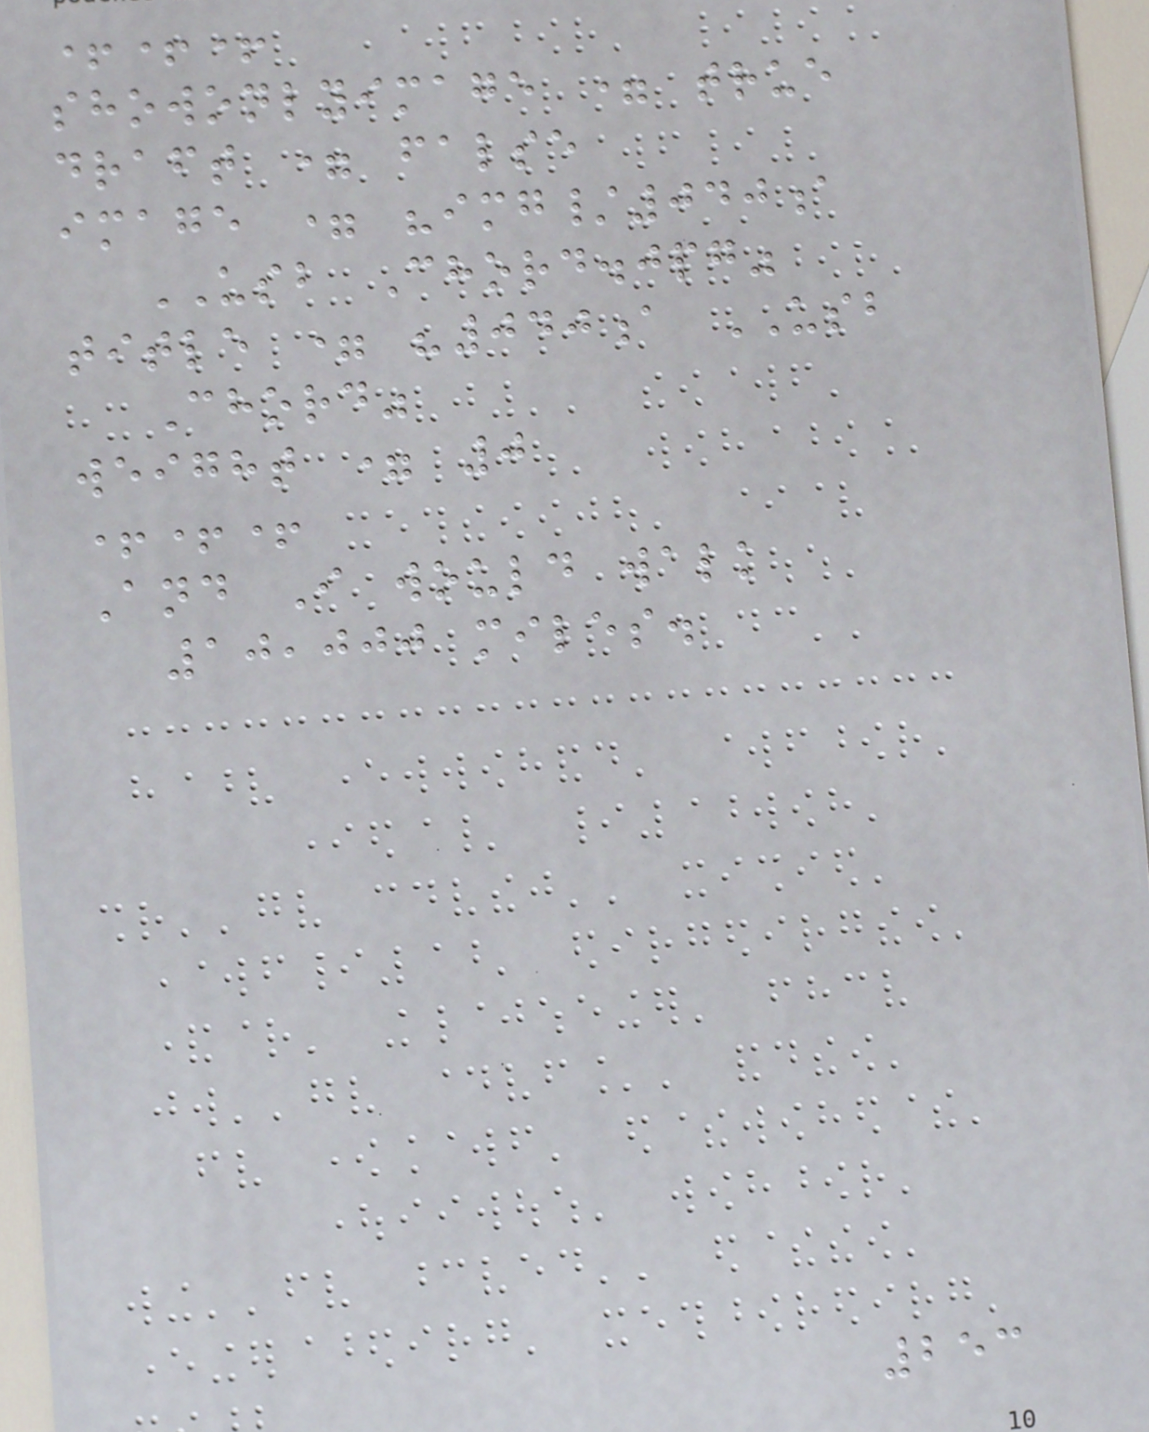+++
showonlyimage = true
draft = false
image = "img/040a
USB Chord.jpg"
title = "040a USB
Chord"
weight = 0
+++
And I would walk
10,000 miles.
253
